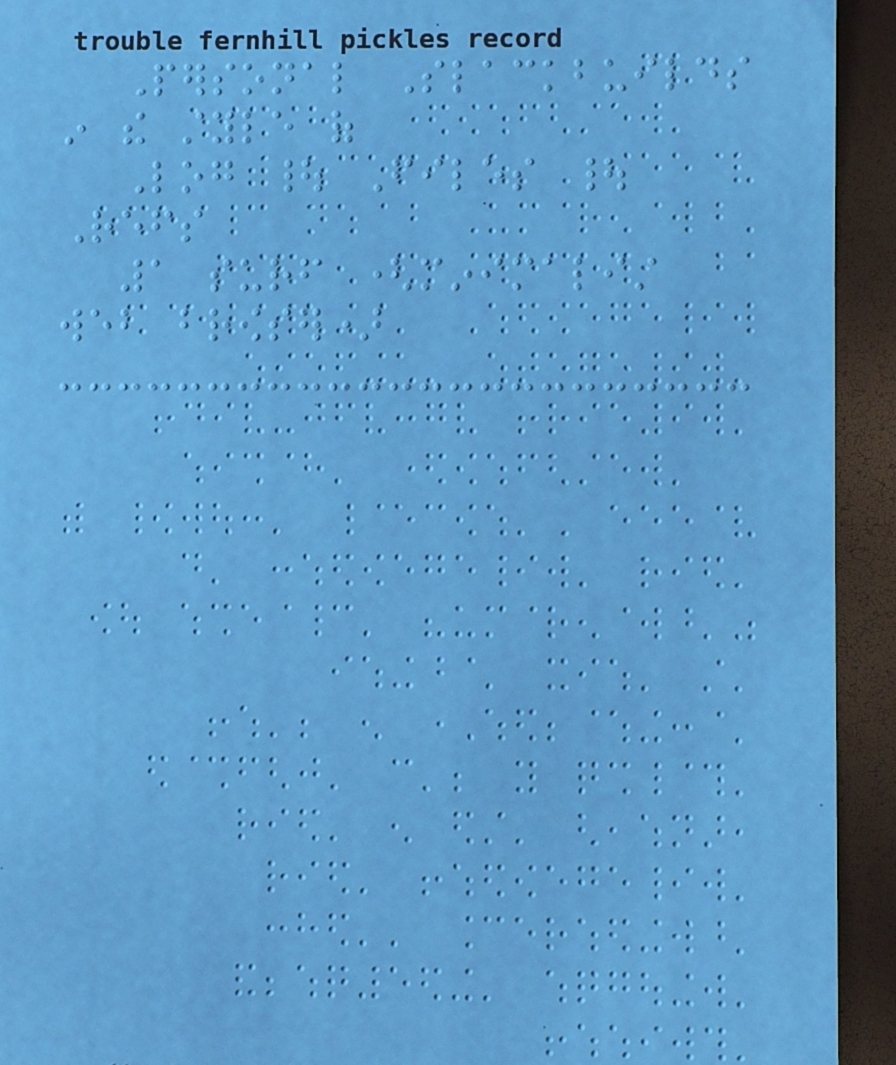Personal Slackbuilds
in the style of
Log | Files |
Refs
1 surf (minimalist
web browser)
